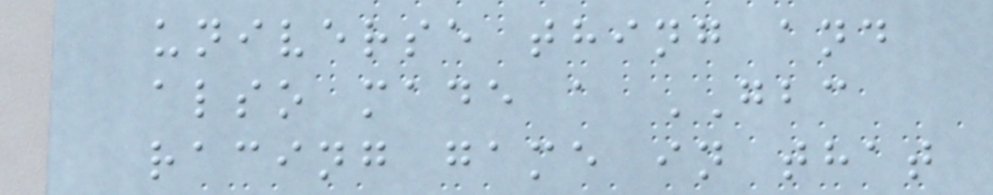universe thing and
also made a GBC
racing game in that
